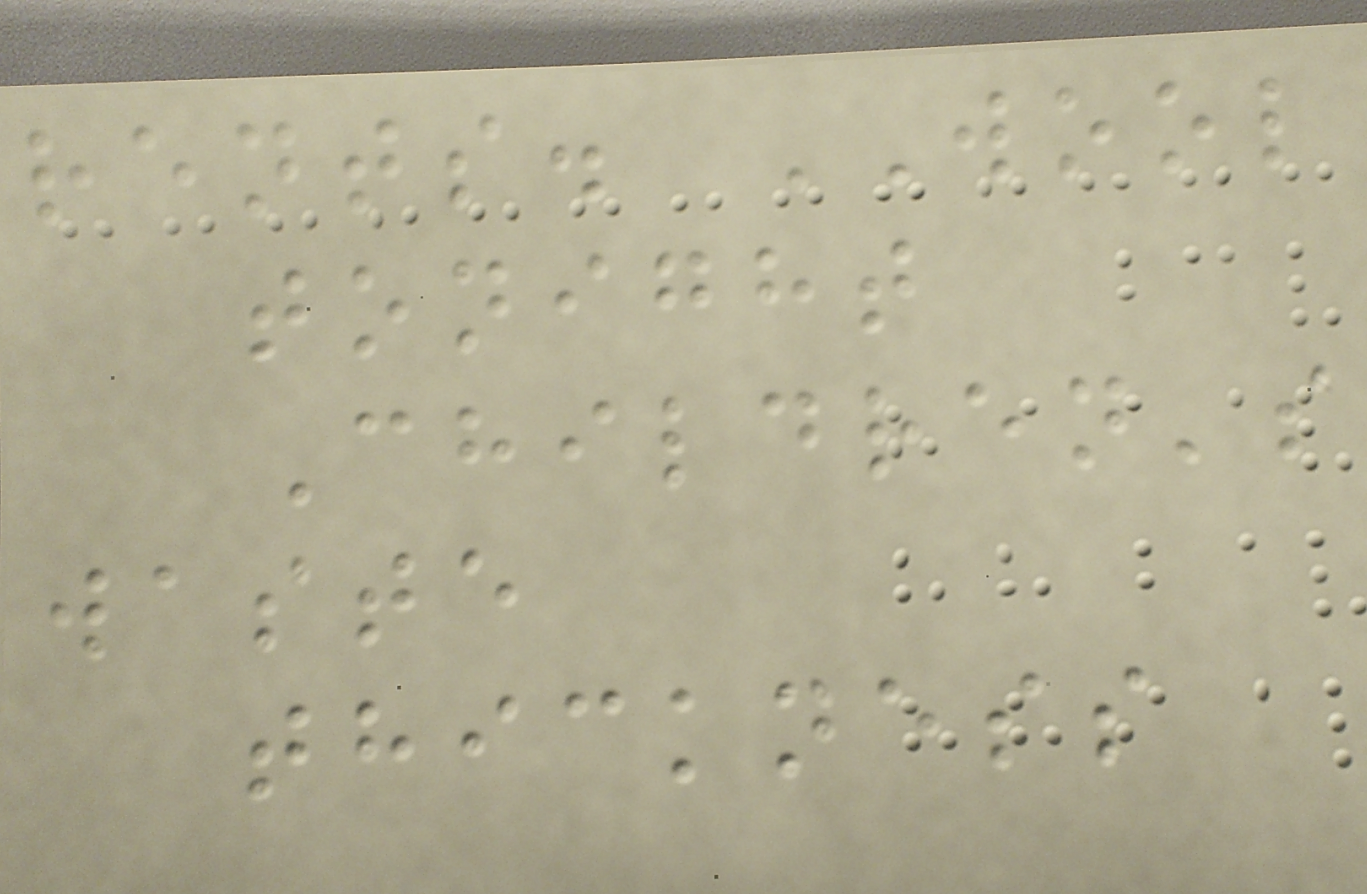rents. WOOL
tonight
Children's
waste
thickness
